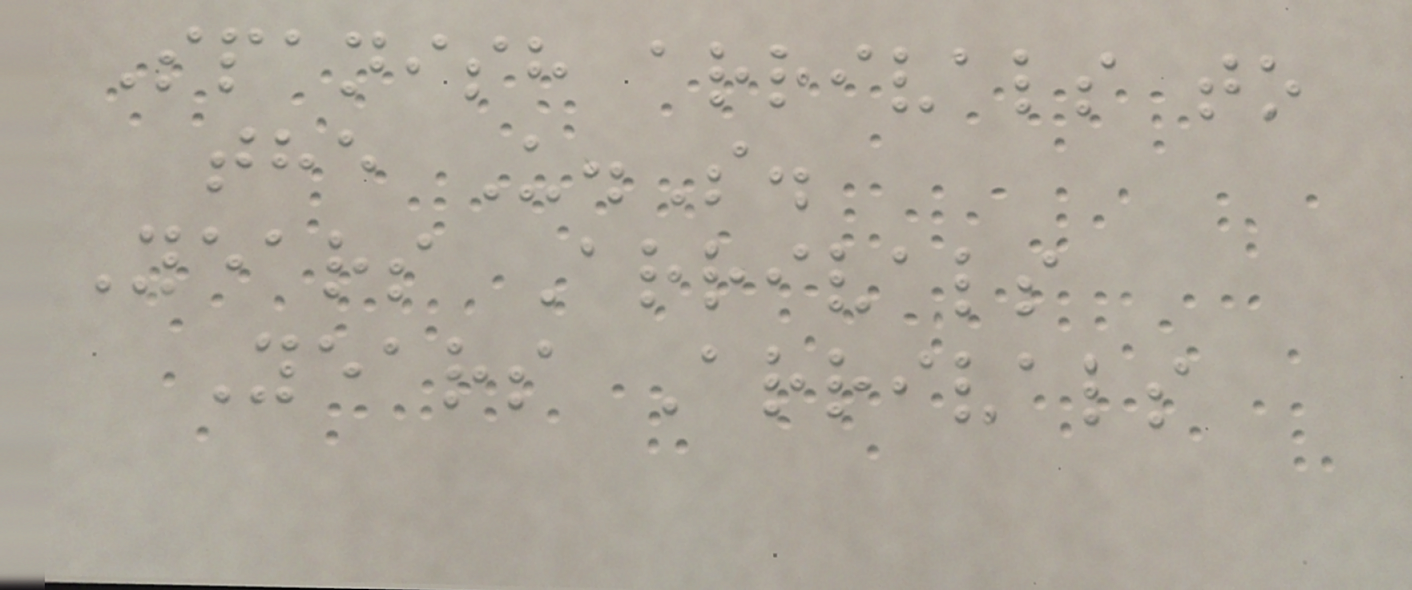Spanish arrivals to
the U.S.
Years Arrivals
Years Arrivals
